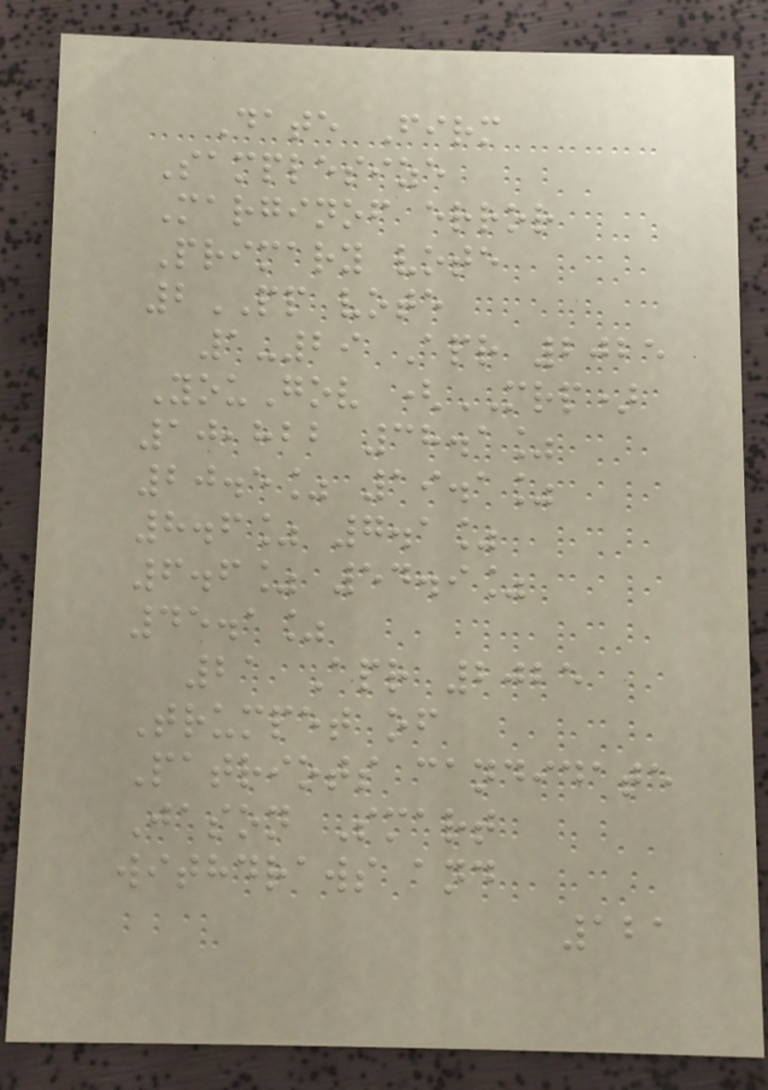Date Firm
Samplesize
Marginof error
Primary vote
2PP vote
1-29 Apr 2025
YouGov (MRP)
10,822 38.1%
20.5% 19.1%
8.6% 7.1%
6.6% 54.9%
45.1%
21 Apr 2025
Trumpet of
Patriots candidate
Jason Smart
withdraws and
121
